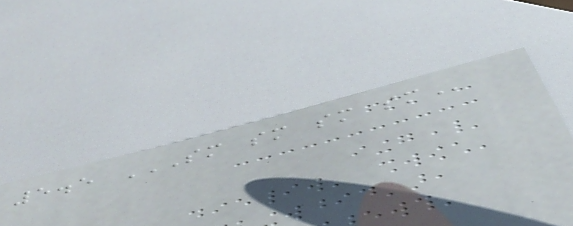5.5 SM SM SM SM
